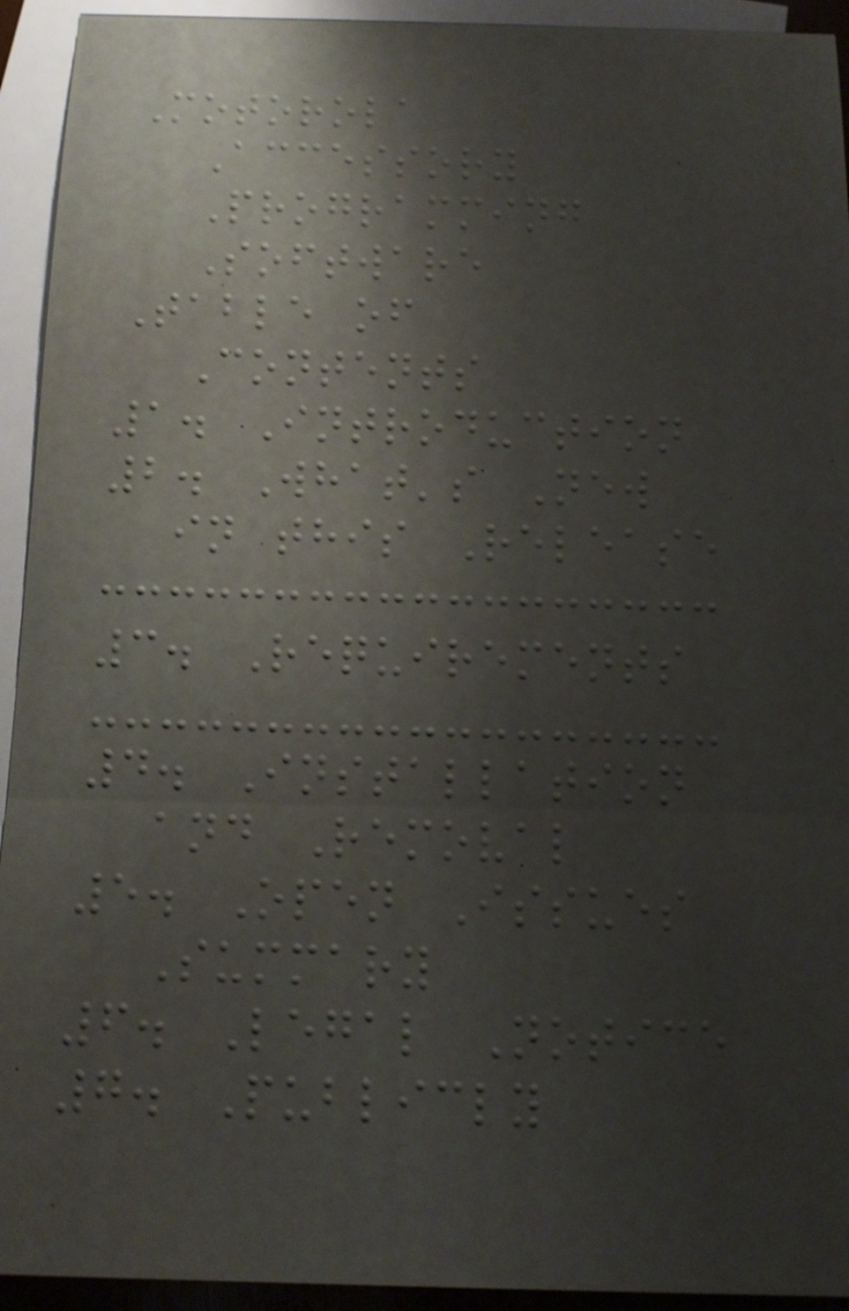Motorola
Accessory
Programming
Software
Table of
Contents
1. Introduction
2. What's New
in this Release
3. Requirements
4. Installation
and Removal
5. Open Issues
Summary
6. Legal Notice
7. Publicly
